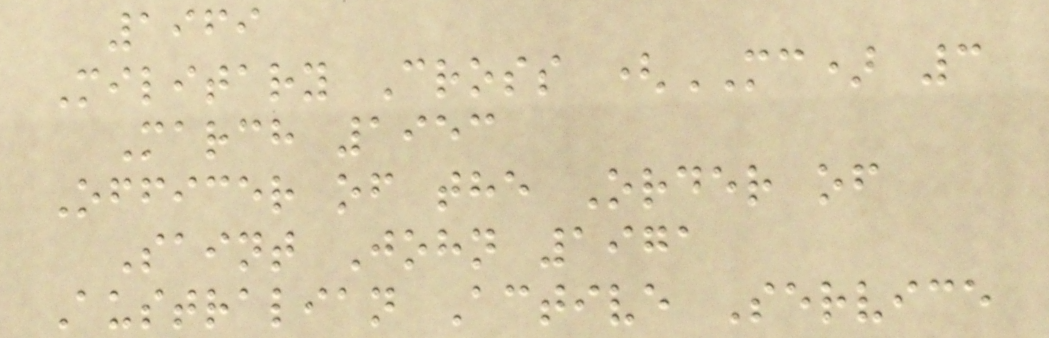1969
Military Cross (MC) 3
March 1953
Officer of the Order of
Saint John 1971
Australian Active Service
